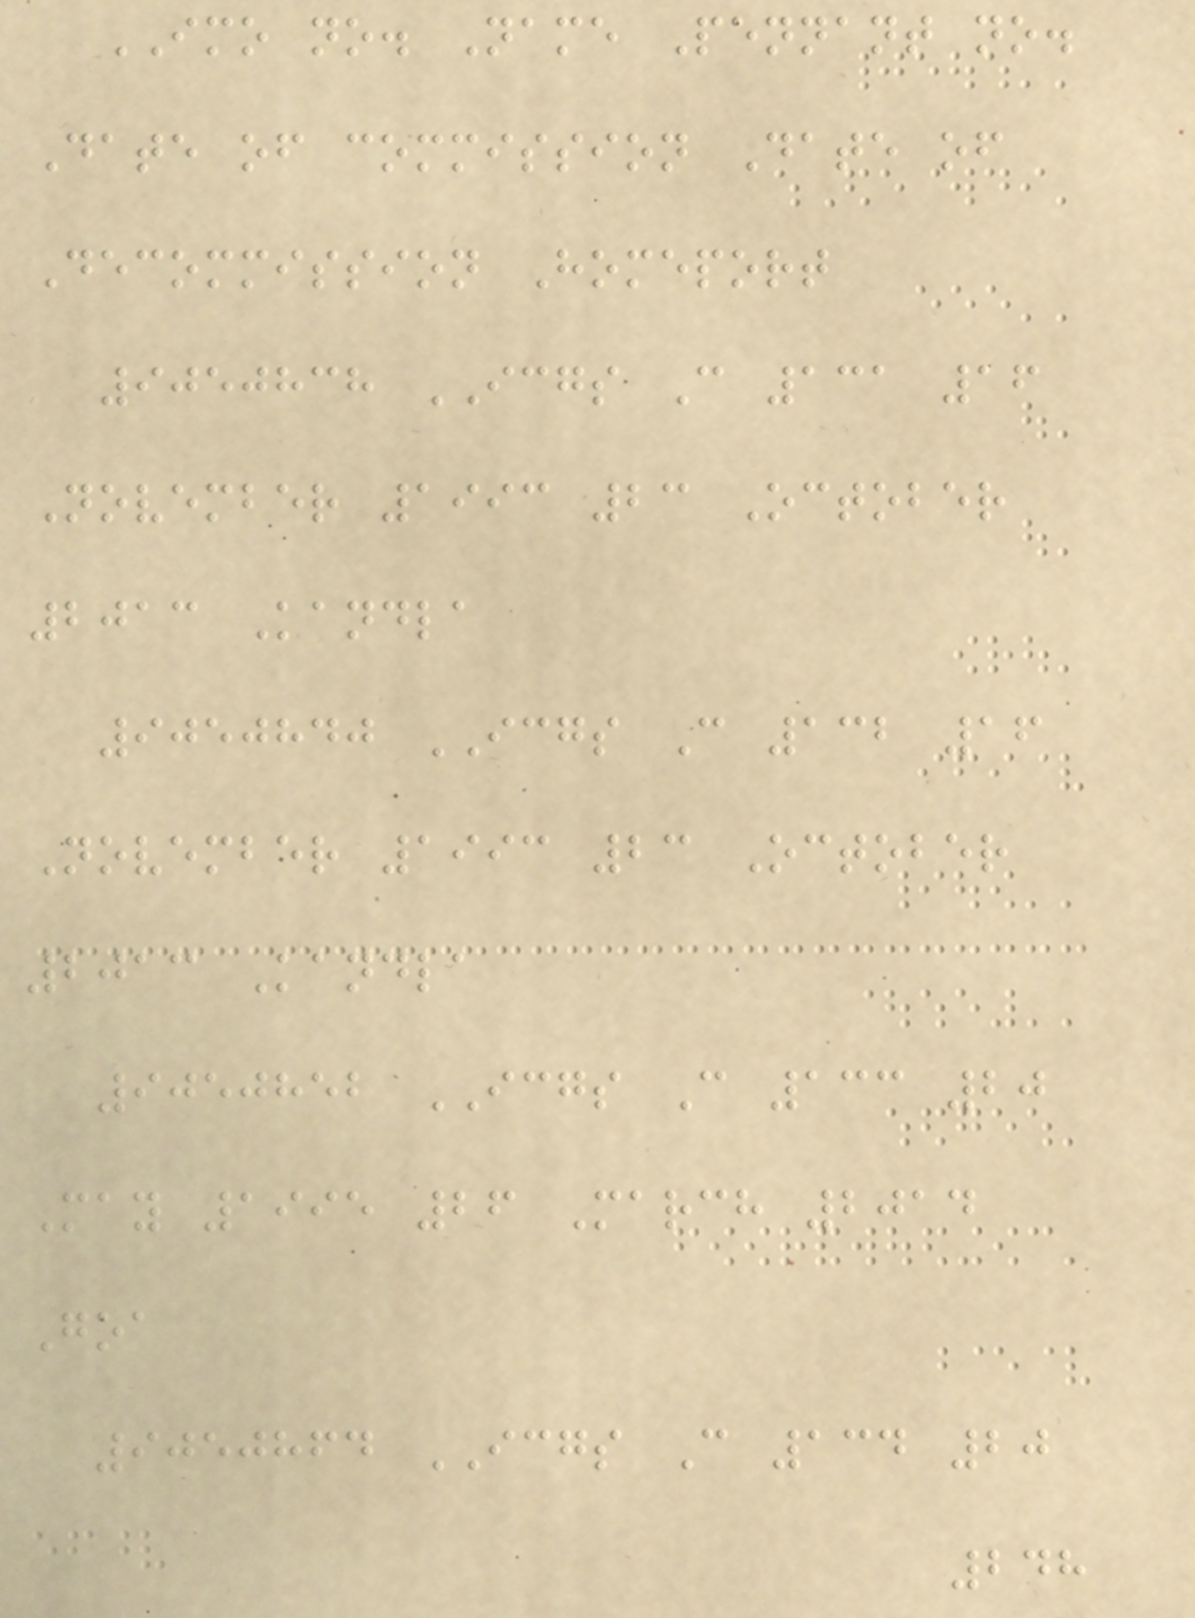IMO no. Name Pennant no.
Date of commission Date of
Decommission Homeport
9050838 ICGS C 131 16
November 1993 23 October
2013 Kandla
9050840 ICGS C 132 16
November 1993 23 October
2013 Kandla
9050852 ICGS C 133 20
May 1995 26 March 2014
Goa
9050864 ICGS C 134 20
248
